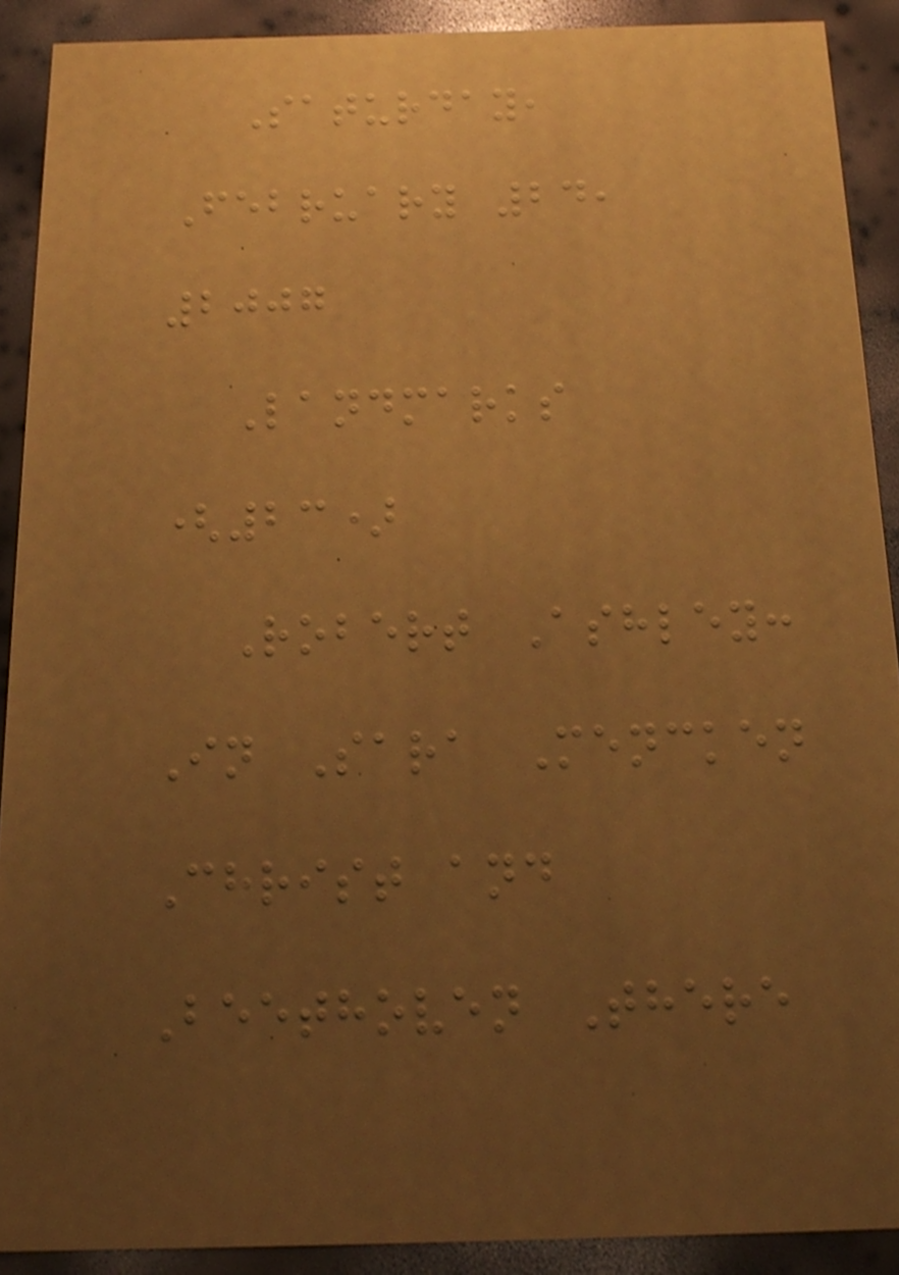Saturday,
February 24,
2007
Landmarks
(23)
Robert Ashley:
In Sara Mencken
Christ and
Beethoven There
